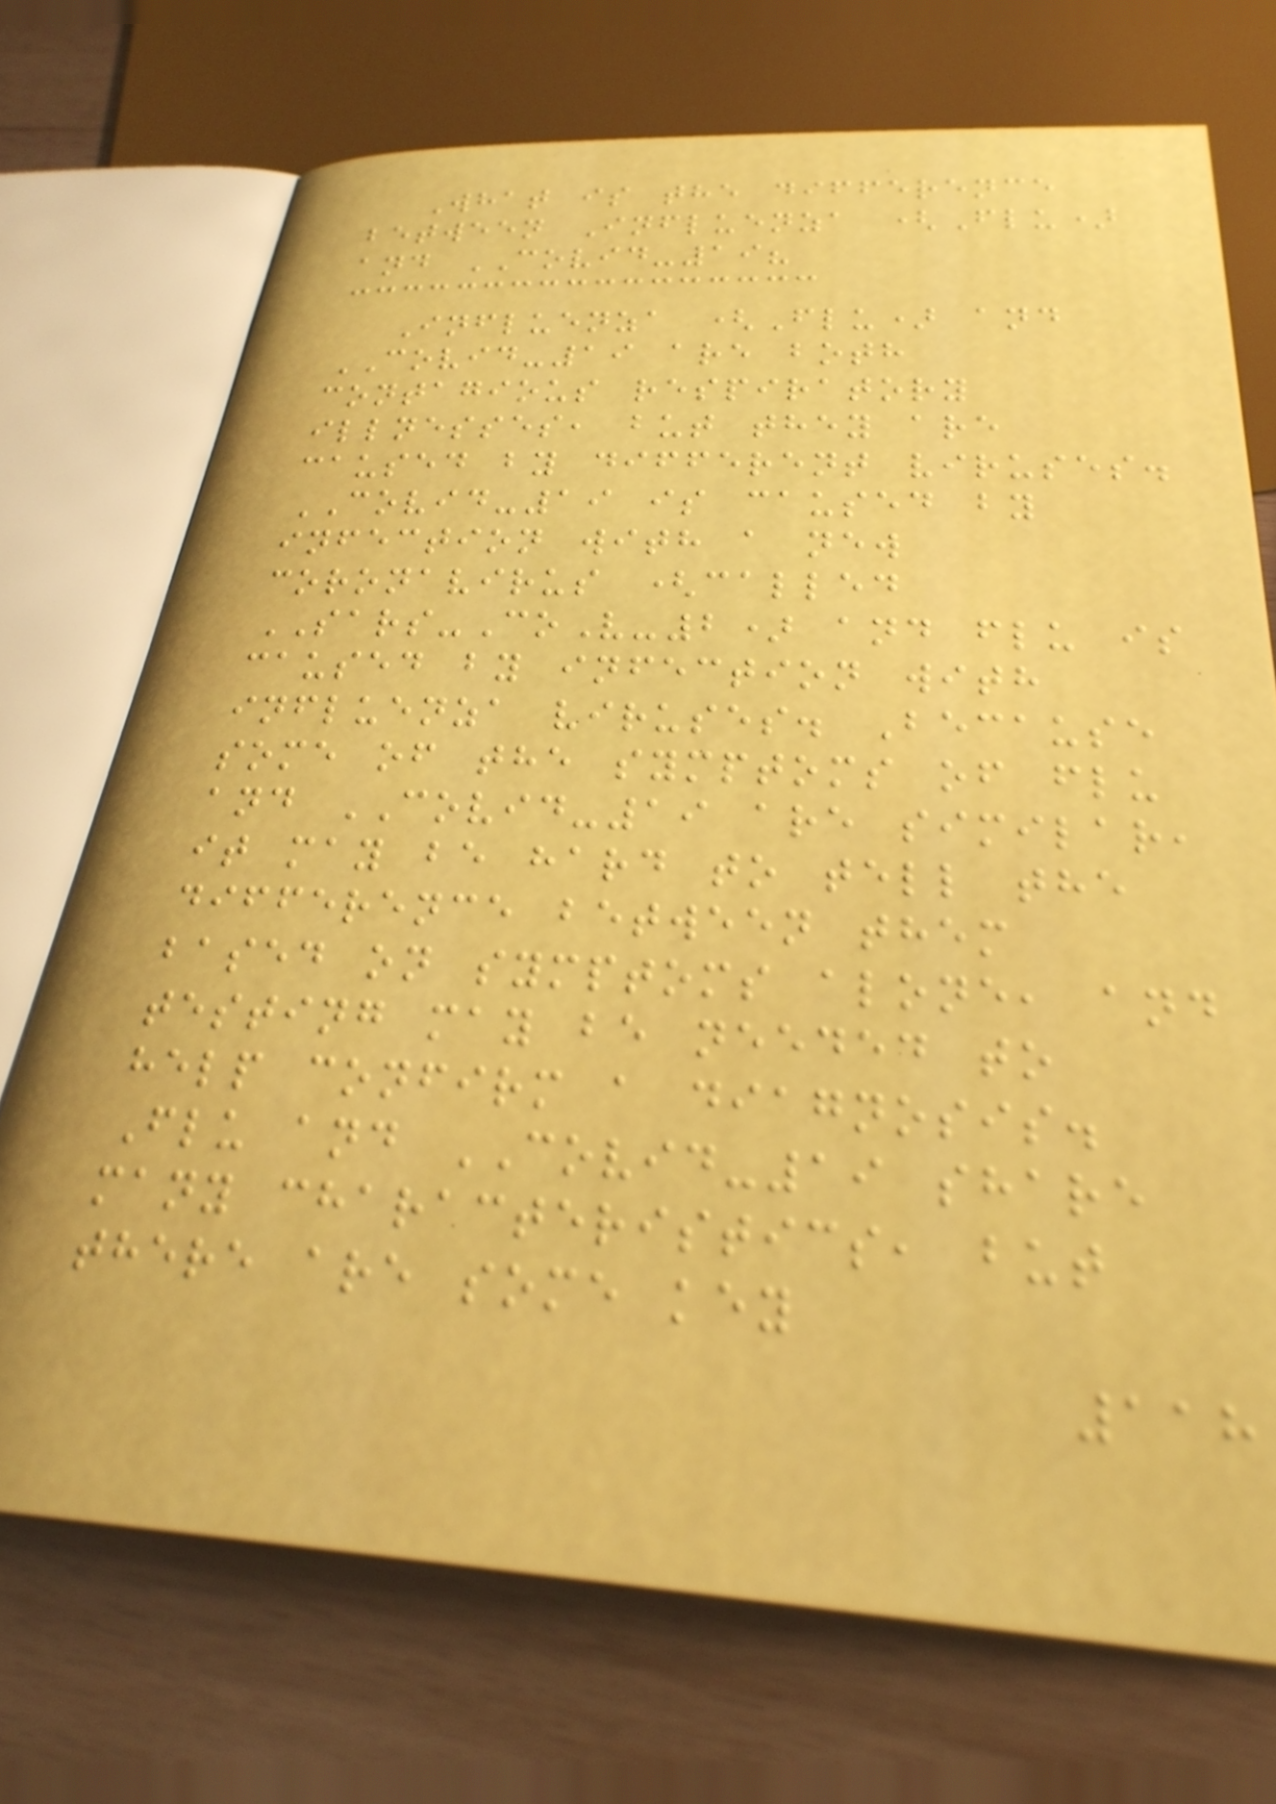What is the difference
between Influenza (Flu)
and COVID-19?
Influenza (Flu) and
COVID-19 are both
contagious respiratory
illnesses, but they are
caused by different viruses.
COVID-19 is caused by
infection with a new
coronavirus (called
SARS-CoV-2) and flu is
caused by infection with
influenza viruses. Because
some of the symptoms of flu
and COVID-19 are similar,
it may be hard to tell the
difference between them
based on symptoms alone, and
testing may be needed to
help confirm a diagnosis.
Flu and COVID-19 share
many characteristics, but
there are some key
118
